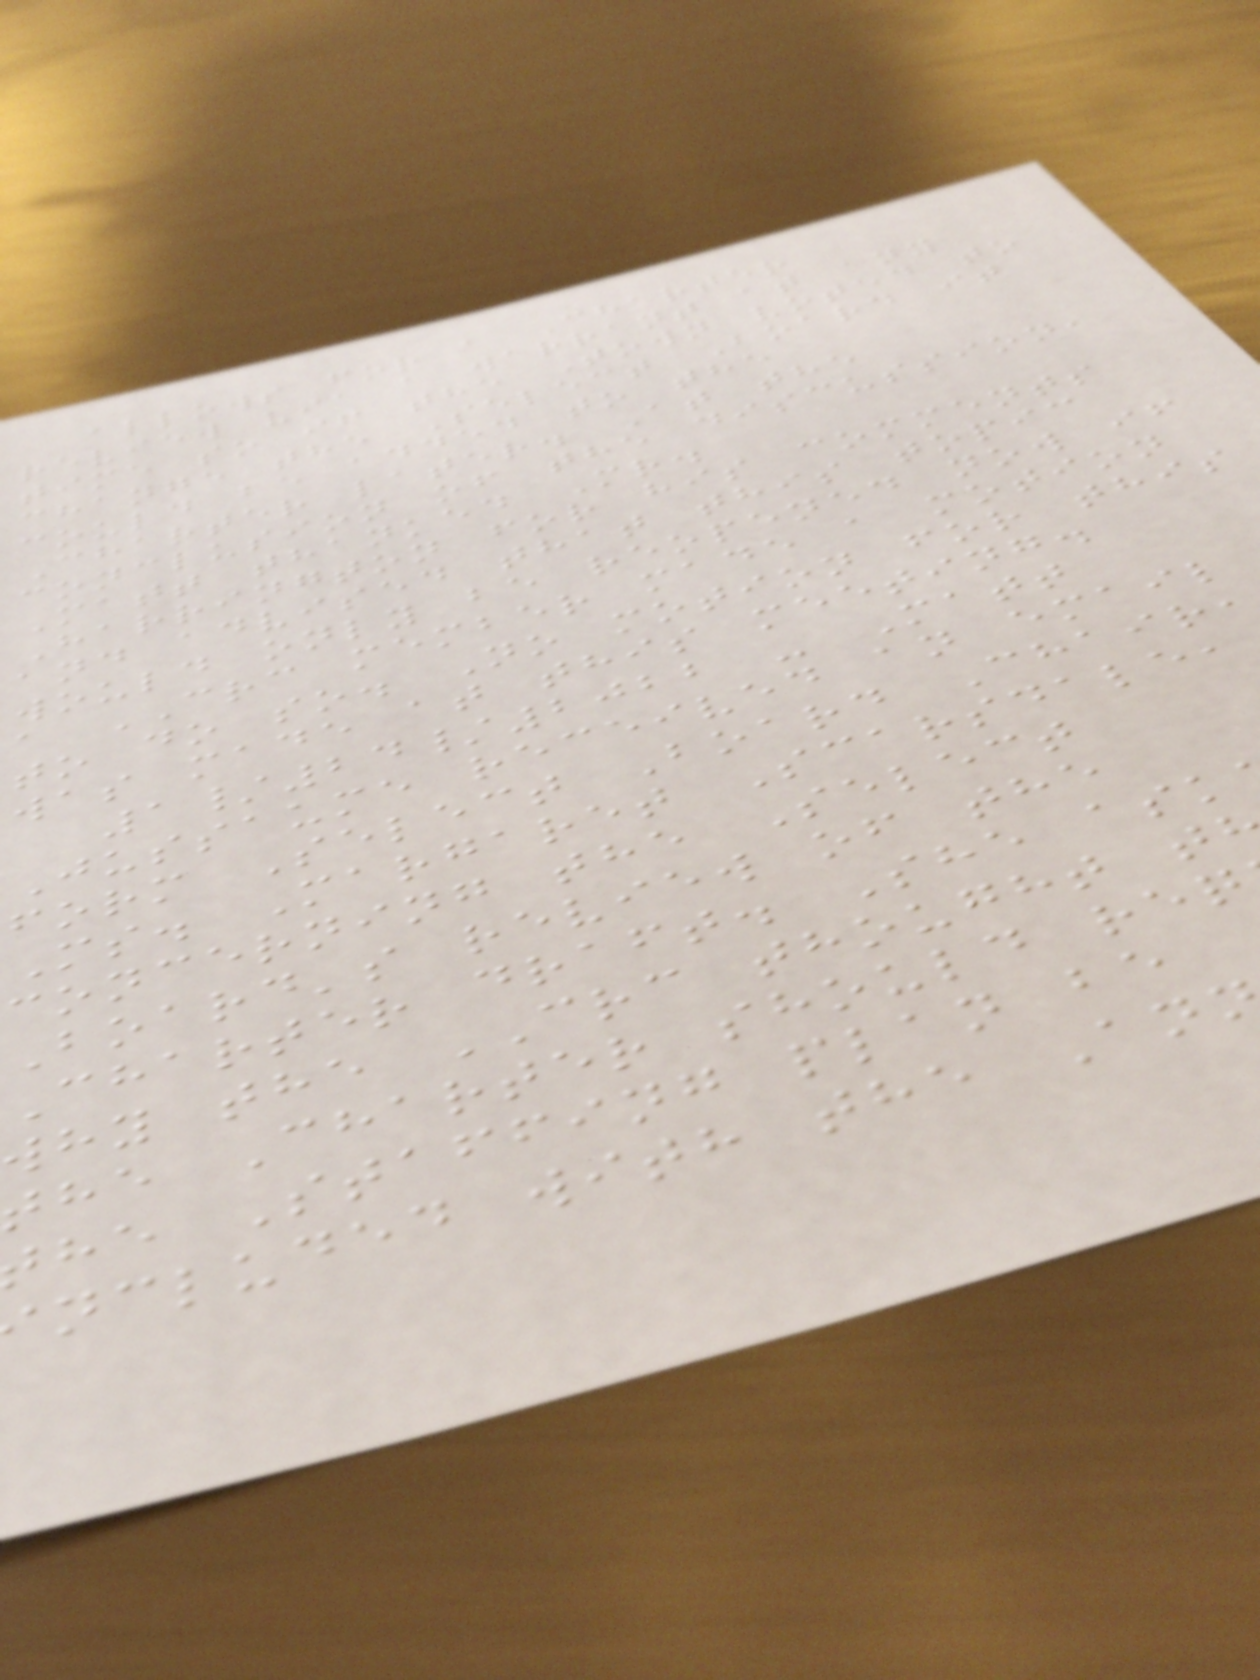allows for a Charter
review via a warrant at any
time so if the Town voted to
change the Select Board it
could be added to the
Charter later. At the
conclusion of the discussion,
Matt thanked Mr.
Harrington for his comments
and advised that this topic
would only be reopened now if
a CRC member made a motion
to do so. No motion for this
was made at this meeting.
1/24/2022 - Matt
Jussaume received an email
form Select Board Chair,
Ms. Margaret Scarsdale,
concerning the Select
Board's review of the
Charter draft. She ask
why the CRC thought t
he Charter should req
he Staffing plan be
ncluded with the An
